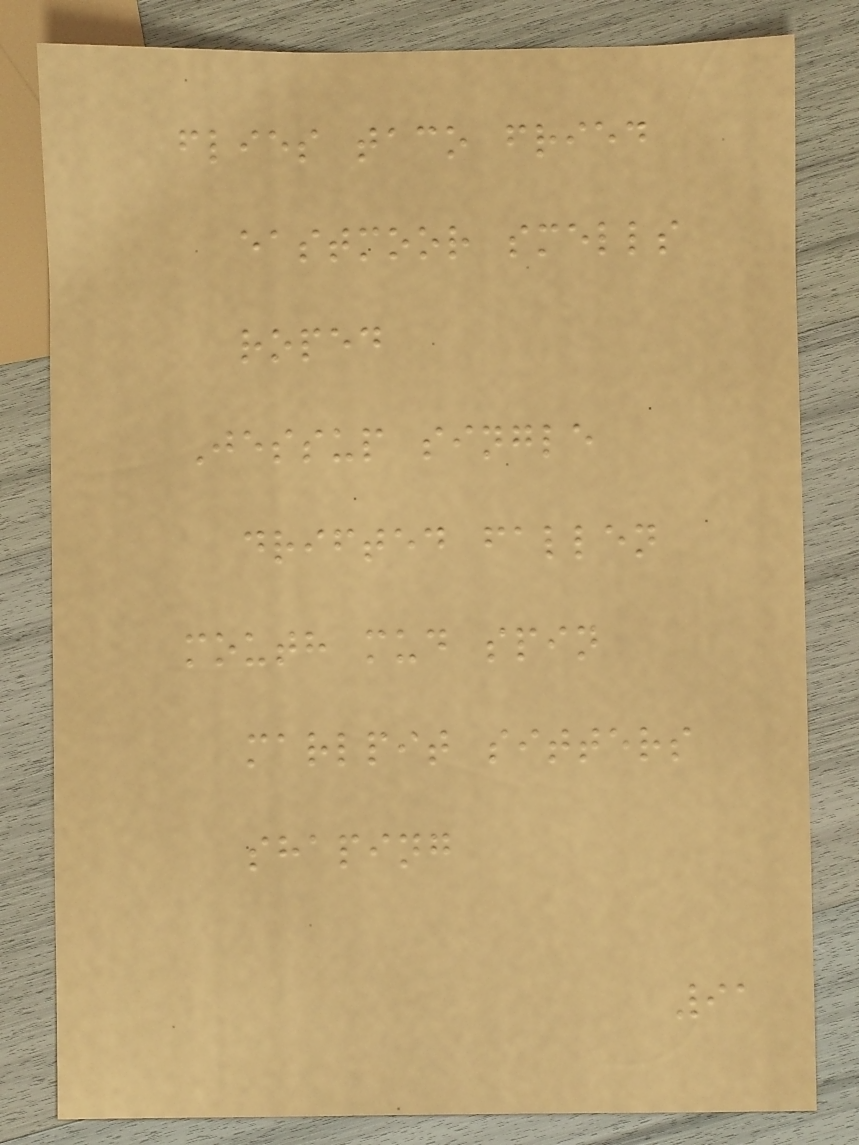flies taco fried
eastmoor smells
roped
Jessup single
drifted fallen
mouth mud spin
marlpit sitters
shaping
91
